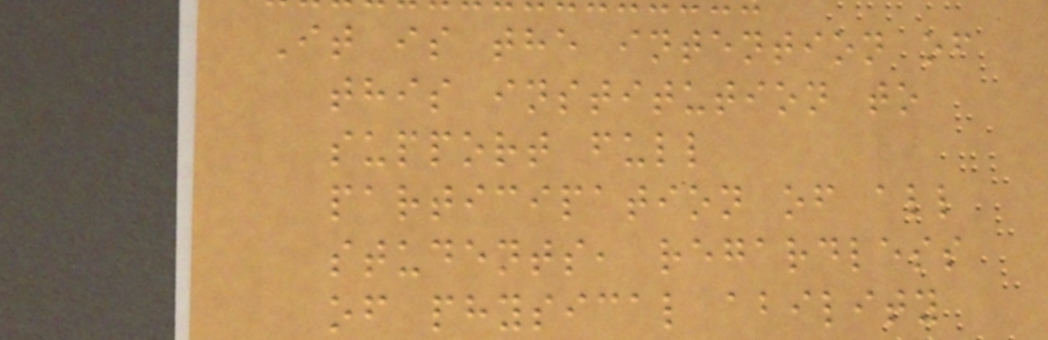It is the intention of
this institution to
support full
participation of all
students, regardless
of physical ability
